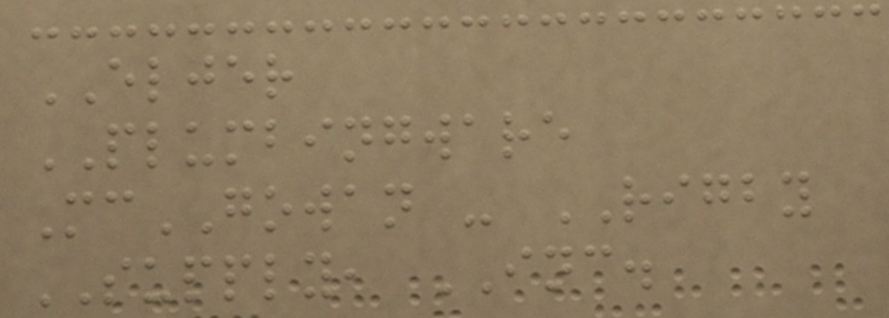ELJER
PLUMBINGWARE
McGOWAN - RIGBY
SUPPLY, INC.
